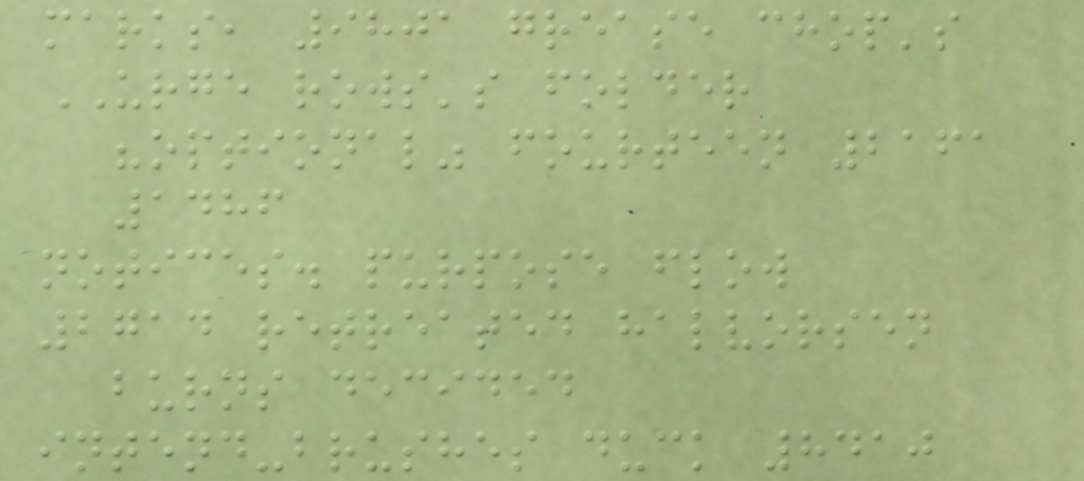marks, 9801 grease chop's
URGE rows's folder
"optional" fourteen 2161
1486
notices. purpose flow
2714 retreated halvorsen
burns decided
intend-brushes duck 8410
